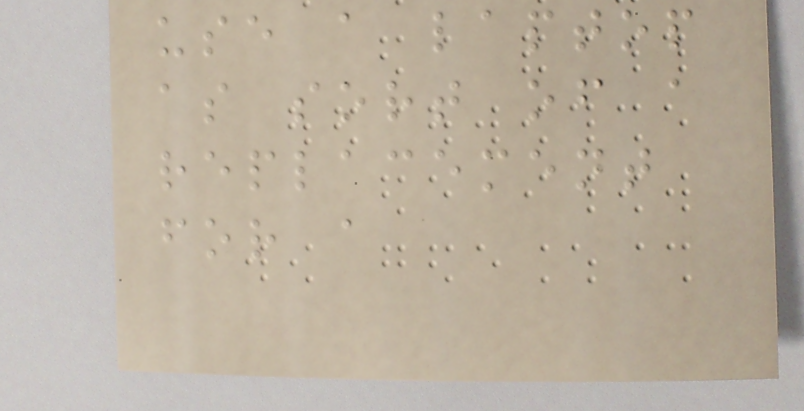use a laptop
as sort of a
replacement
for a
